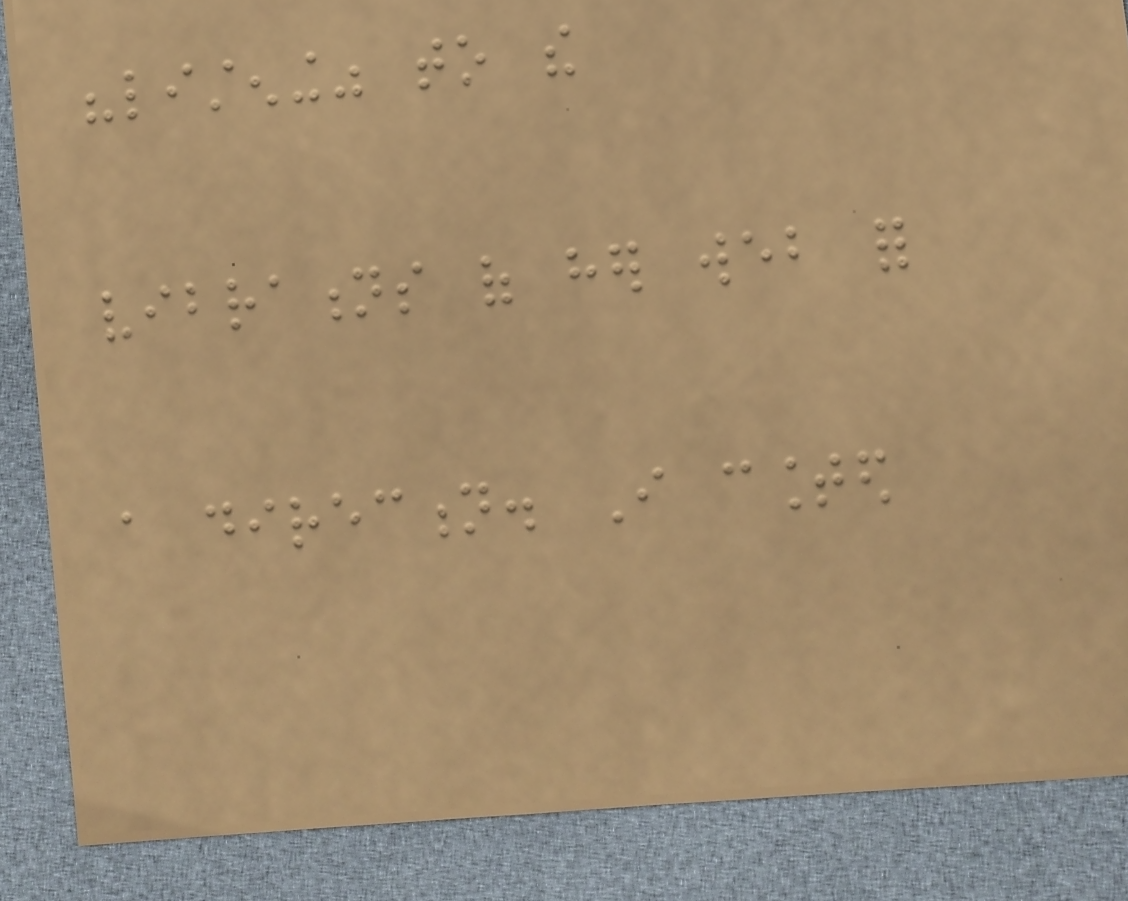"listening" to the
vibrations of her web for
a direction. I counted
